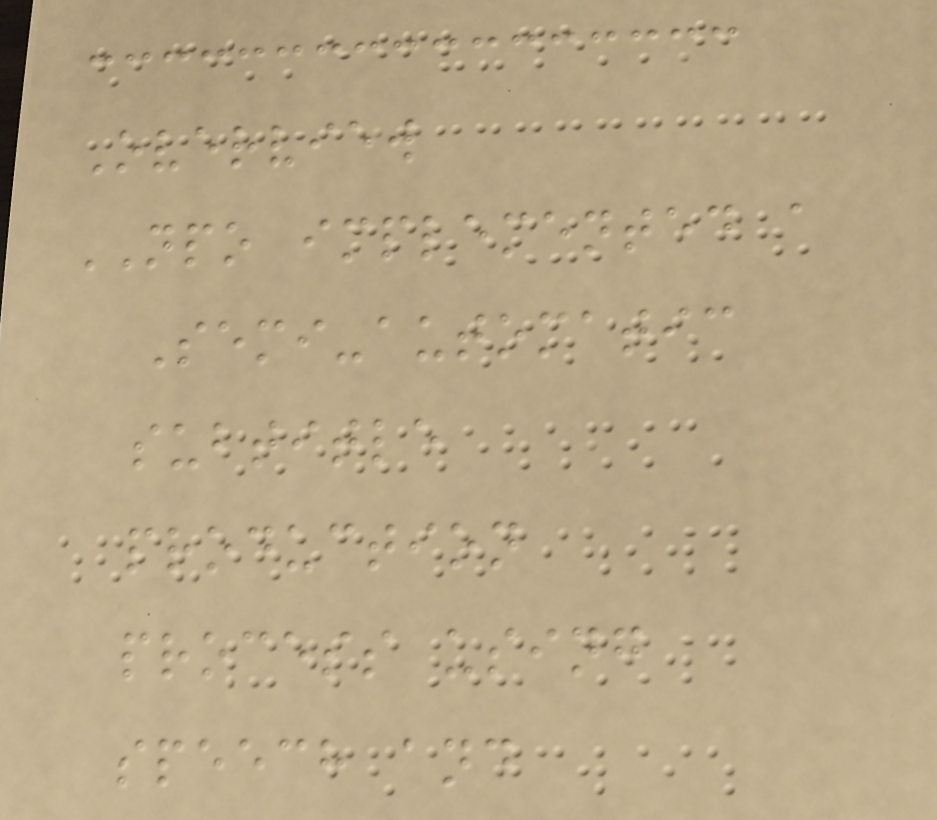Overview
NPO implemented a
Semi-automatic
subtitle
production
process using
speech and
